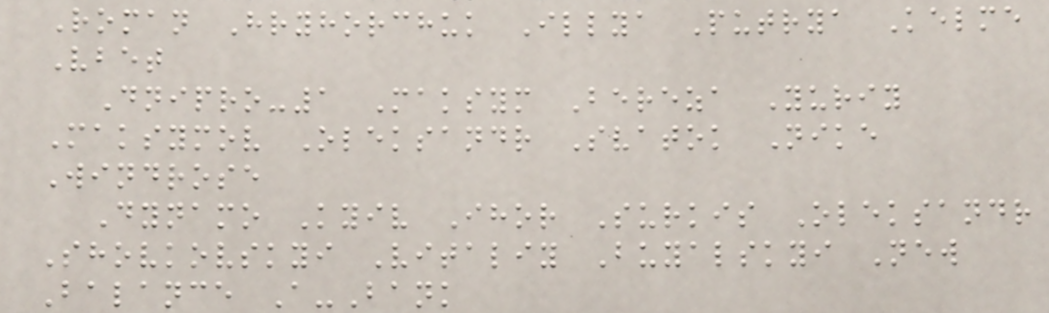Roman Hryhorchuk Illya Putrya Kelme
Vbet
Dnipro-1 Maksym Bereza Yuriy
Maksymov Oleksandr Svatok Nike
Windrose
Dynamo Kyiv Ihor Surkis Oleksandr
Shovkovskyi Vitaliy Buyalskyi New
Balance A-Bank
